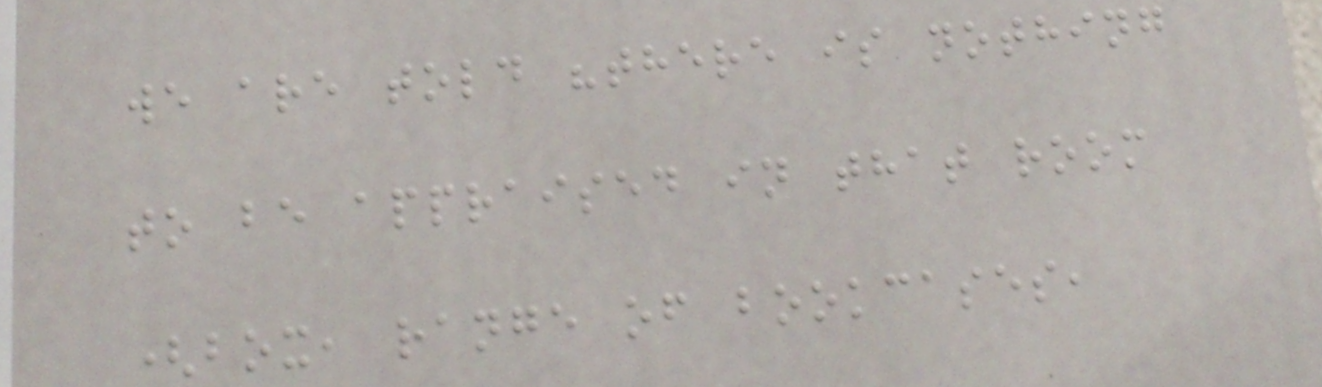we are told "there is nothing
to be appraised in that room
(box, range of bookcases,
